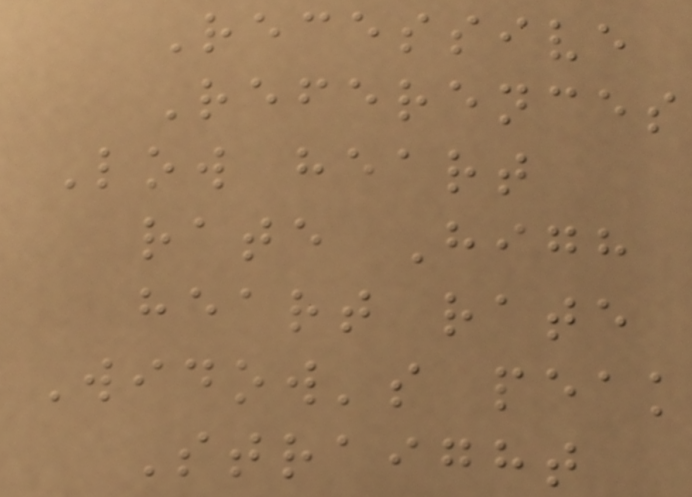Recessive
References
Low heart
rate High
heart rate
Widow's peak
Straight
